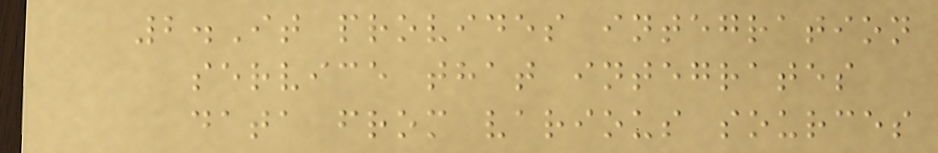2.It provides integration
service that integrates
data from various sources
